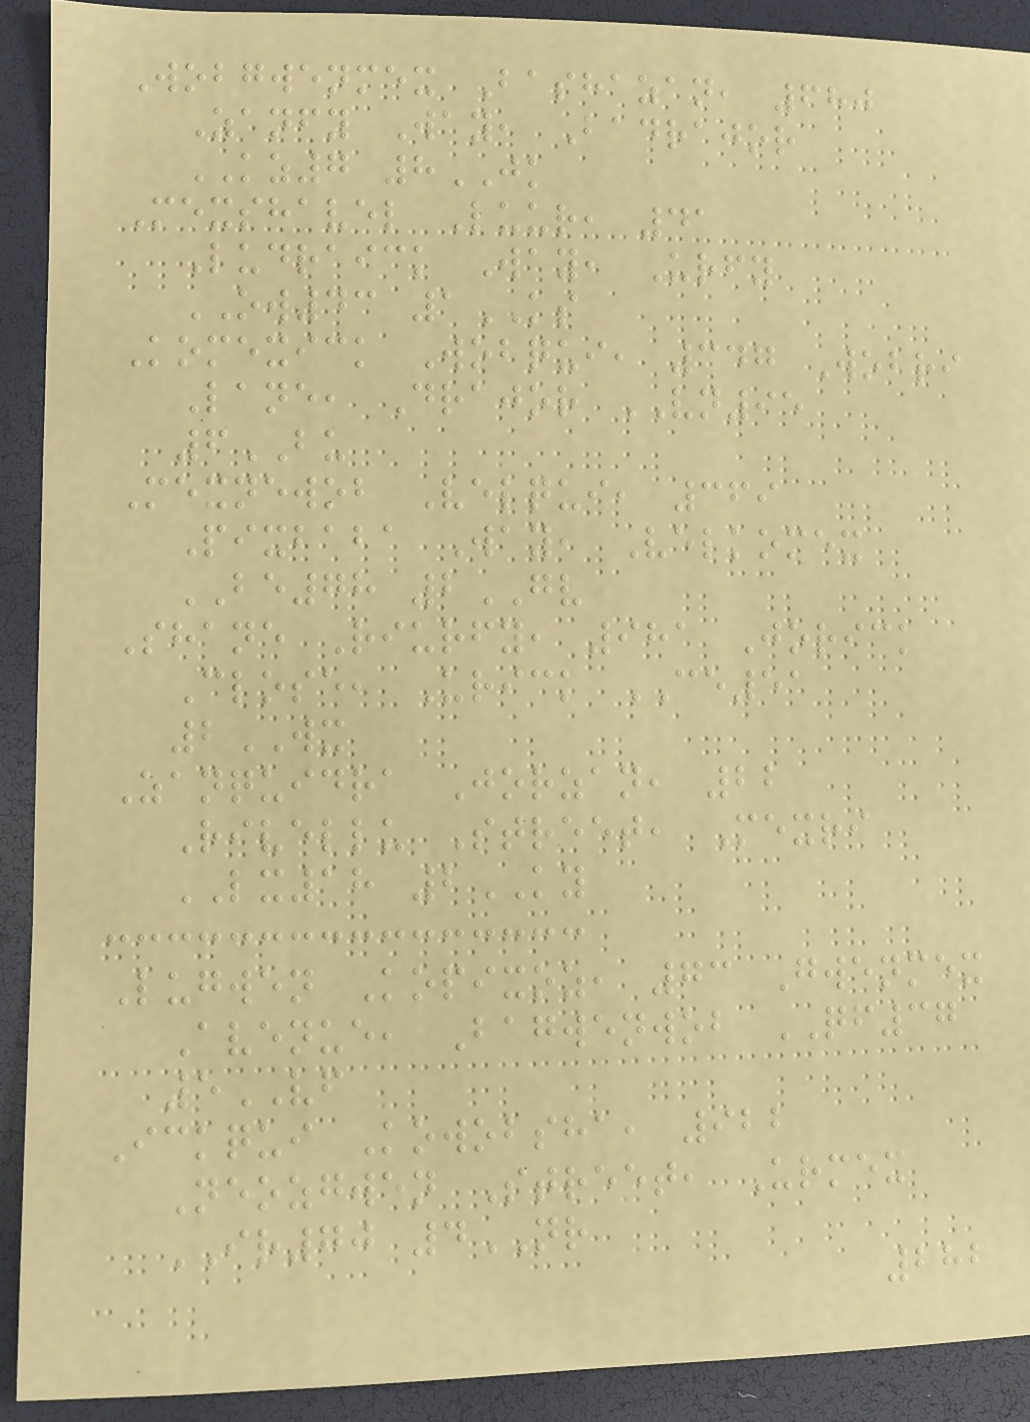Wobgwenmex Bashazan, 680
Zanfy Way, Badrajor
KZ7 8JK
Mexshavel Luur, 41
Ludraick Way, Urfy
OW43 1KS
Komexick Wobqui, 347 Wobri
Lane, Drajor VN95
6BU
Mexnewob Velqui, 369
Pixbaba Way, Velkomex
BE78 2GV
Shane Riurfy, 981 Jorick
Close, Urick CE51
2WX
Zanquidra Jorzan, 22
Rivellu Street, Mexri
LX18 2KY
Lugwen Kopixoz, 73 Gwenmex
Avenue, Bagwenwob QF37
5VF
Ickqui Kowobsha, 922
Neozgwen Street, Urmex
IR70 4NR
282
